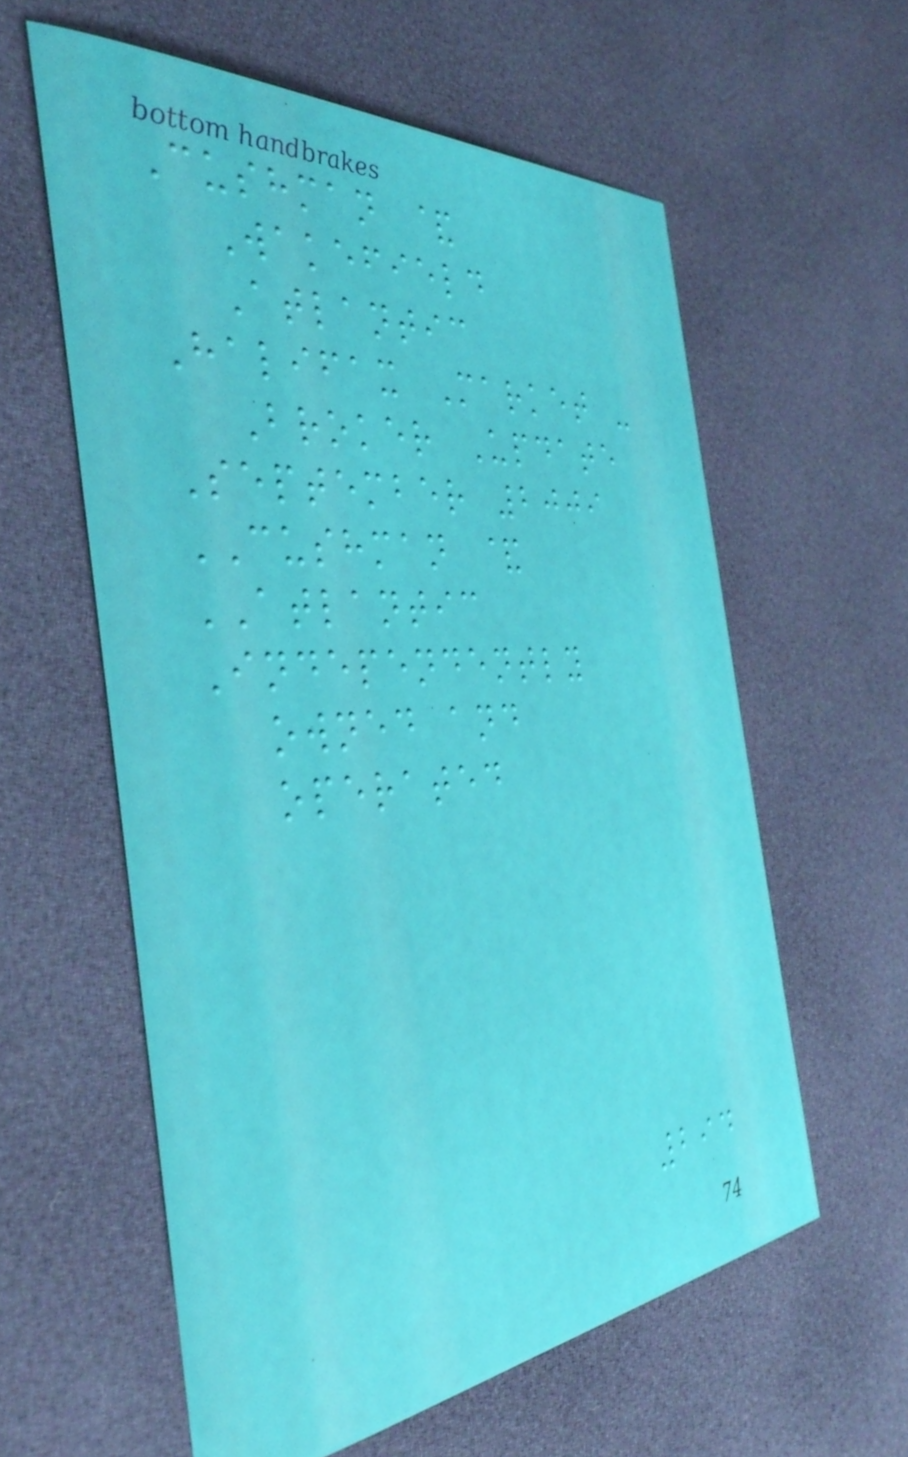Cushman &
Wakefield
Atlantic
Halifax Market -
Broker Update
September 2009
CUSHMAN &
ATLANTIC
Independently
owned and
operated
294
